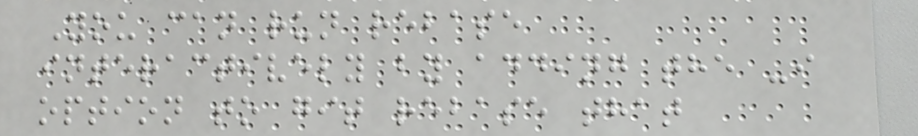You can run rebase
interactively by adding the -i
option to git rebase that
